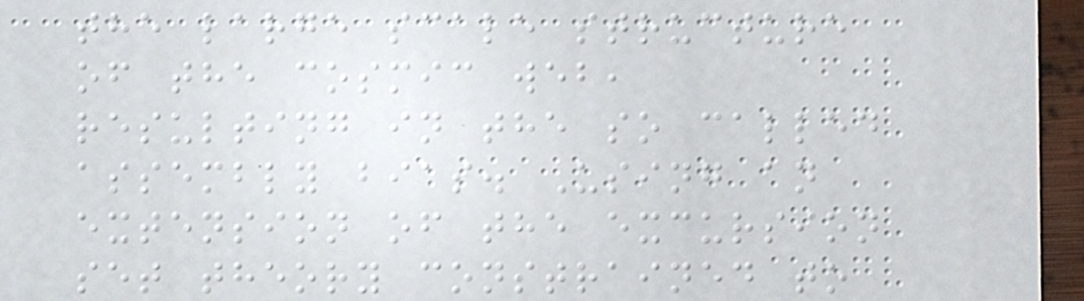the large scale structure
of the cosmic web,
resulting in the so called
assembly bias. Using an
extension of the excursion
set theory constrained to
